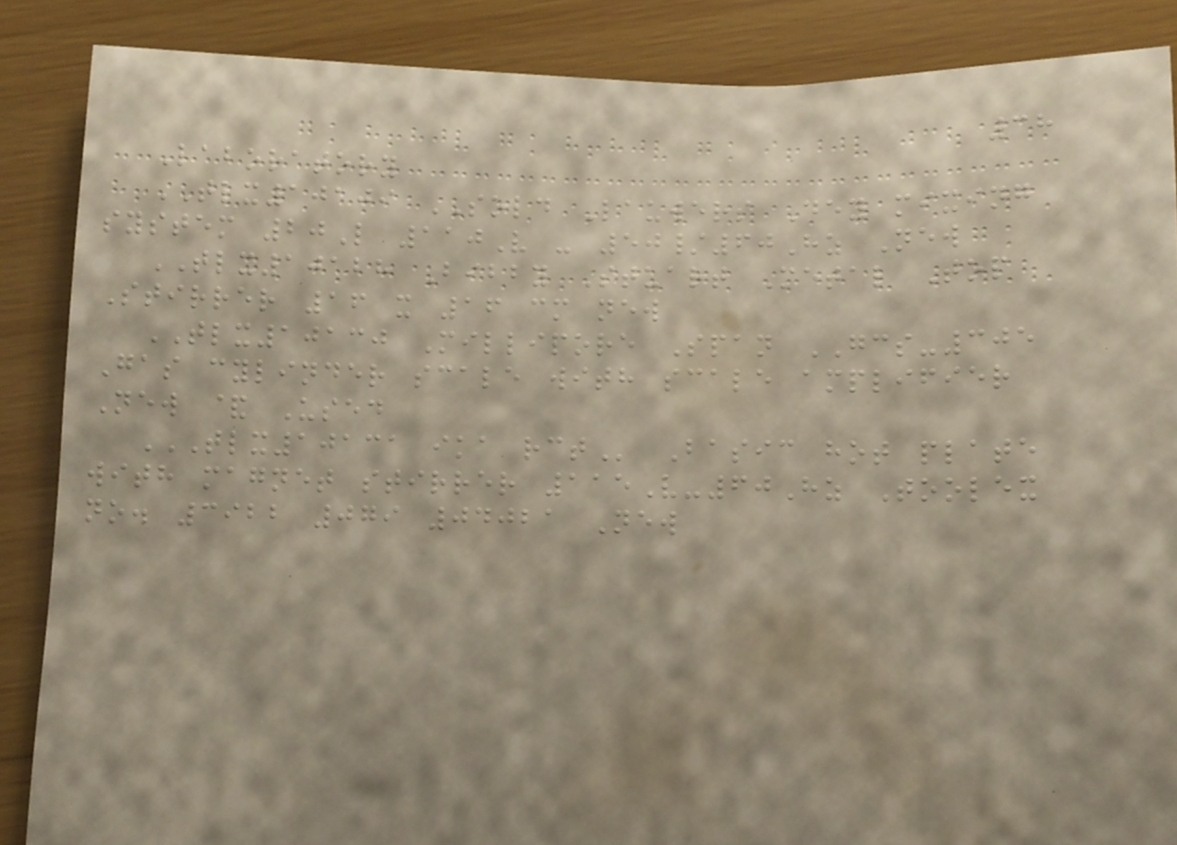38
Laboratory
TLX10109 SOLD Lauwers Dey mixing
system 20L 110V - 50/60Hz New
TLX10128 Bibby Stuart Metal Top
Stirrer 16 x 16 cm new
TLX10130 Millipore Span GCS-305
Gas cylinder scale with scale amplifier
New & Used
TLX10131 IKA RCT Basic hot plate
with magnet stirrer 115V-60Hz Toolex
no. 3922 079 04021 New
